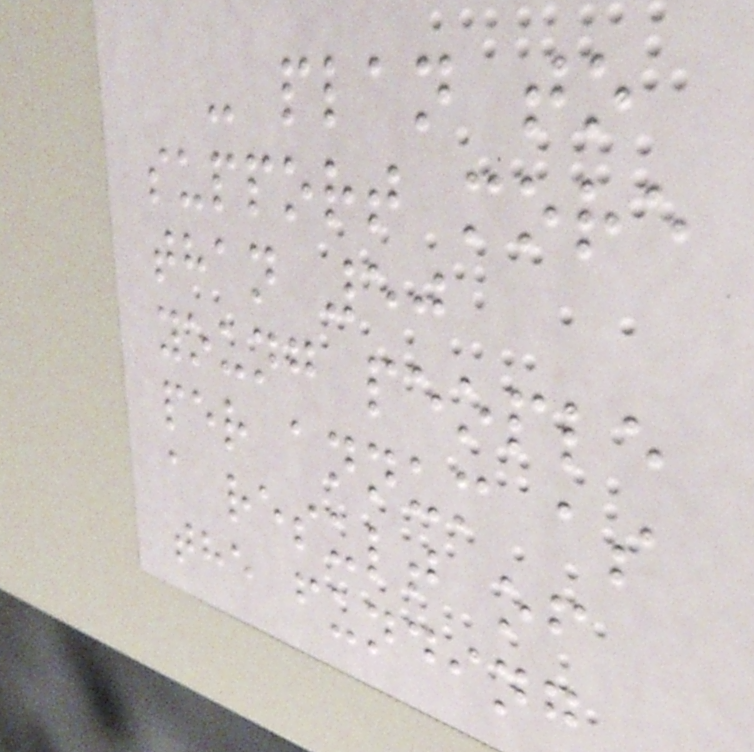- plan to
support more
than 50
young people
per annum as
a result of
the funding
